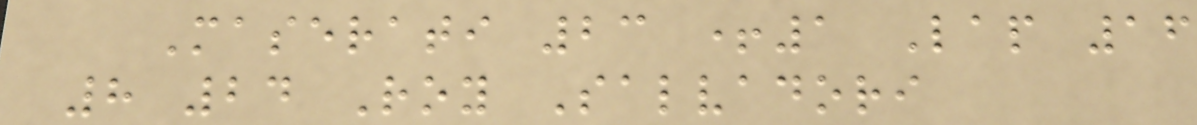Maserati 23 +1 Lap 16
8 24 Roy Salvadori
